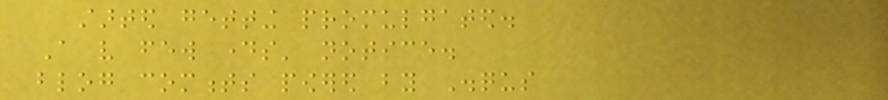started getting promulgated.
A very few days' notice.
blog comments powered by Disqus
